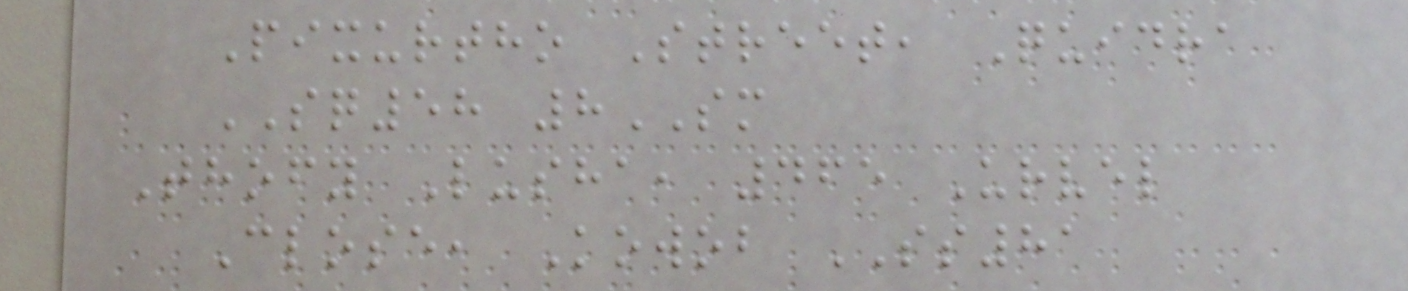Pixurtho Street, Quidra
SQ58 8SM
Thofy Lusha, 465 Urvel
Close, Kowob SS81
